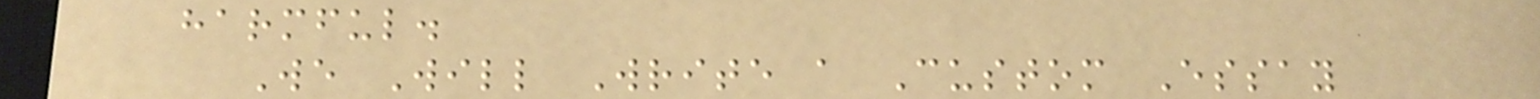harmful.
We Will Write a Custom Essay
